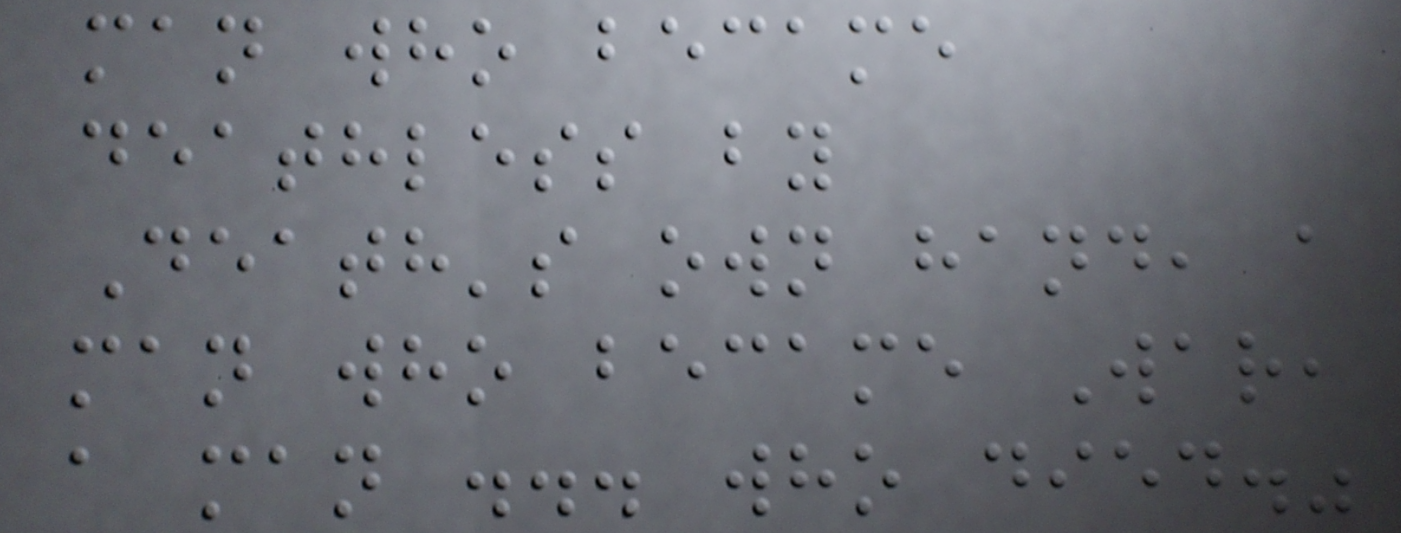man who became
deathless by
Death's own hand, a
man who became War,
a man ... who died."
